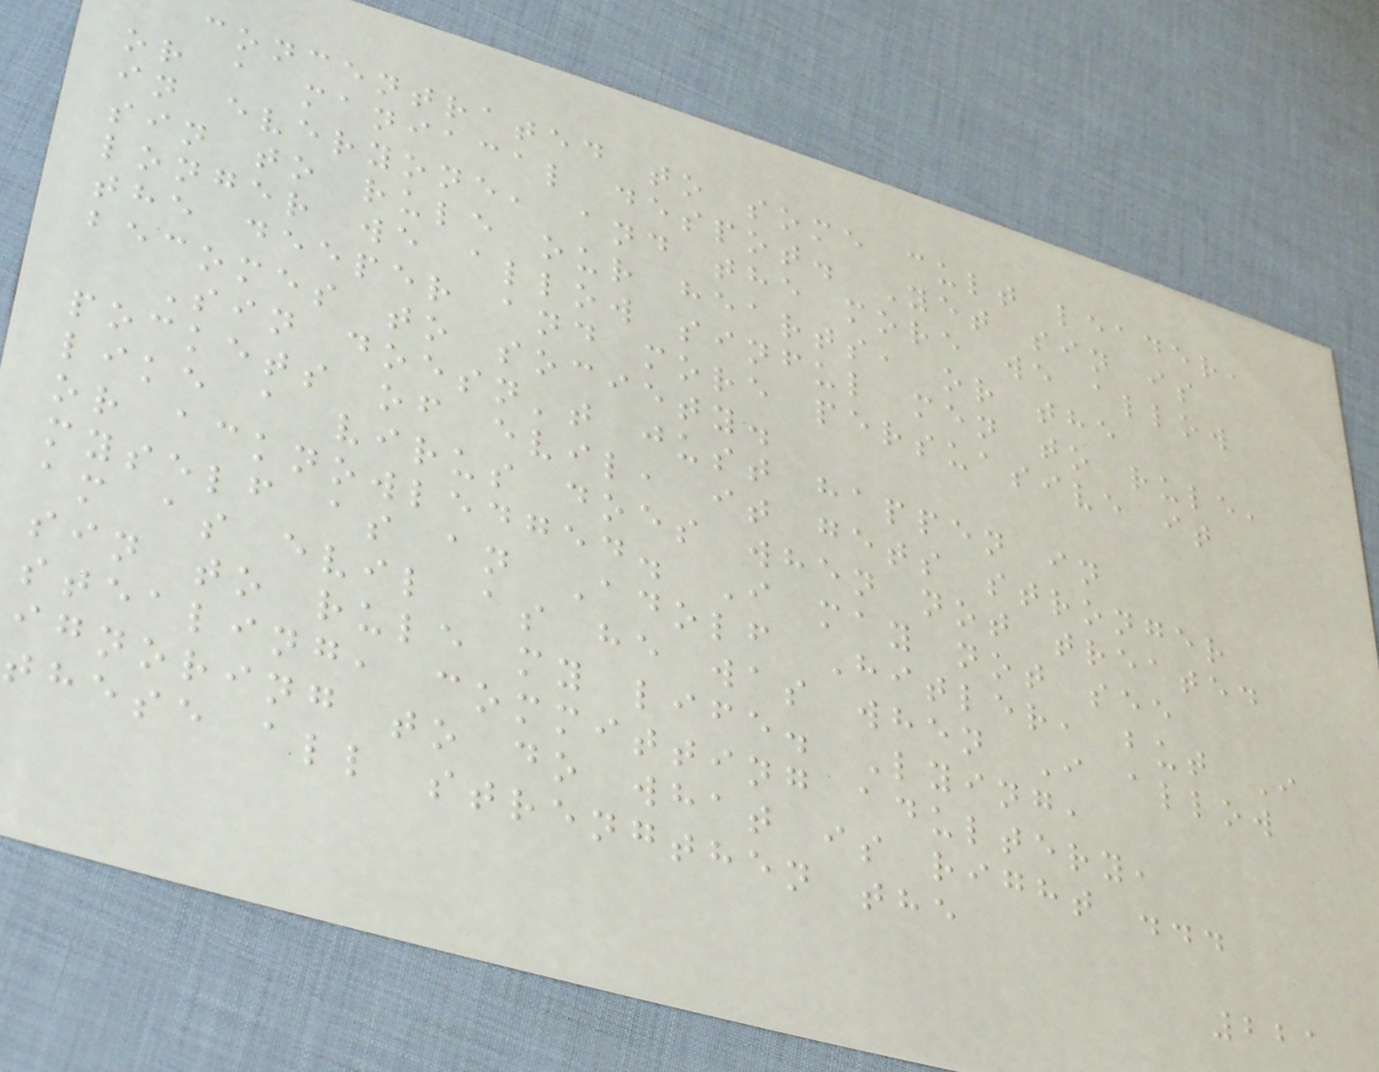concentrated to some cult leader,
or a maniacal despot. Yet sin is
in everyone, and the more we allow
sin to rule our hearts, or the
longer we allow sinful men to rule,
the deeper and more persuasive it
becomes to society.
Sin doesn't just happen in
pockets of evil, it gets stronger
like a virus does when not treated
or acknowledged. I may not see
myself as an Adolf Hitler, but I
am as evil as he was when I allow
sin to rule my life. Lying,
stealing, committing adultery,
ignoring to do what is right ...
these all strengthen the
221
